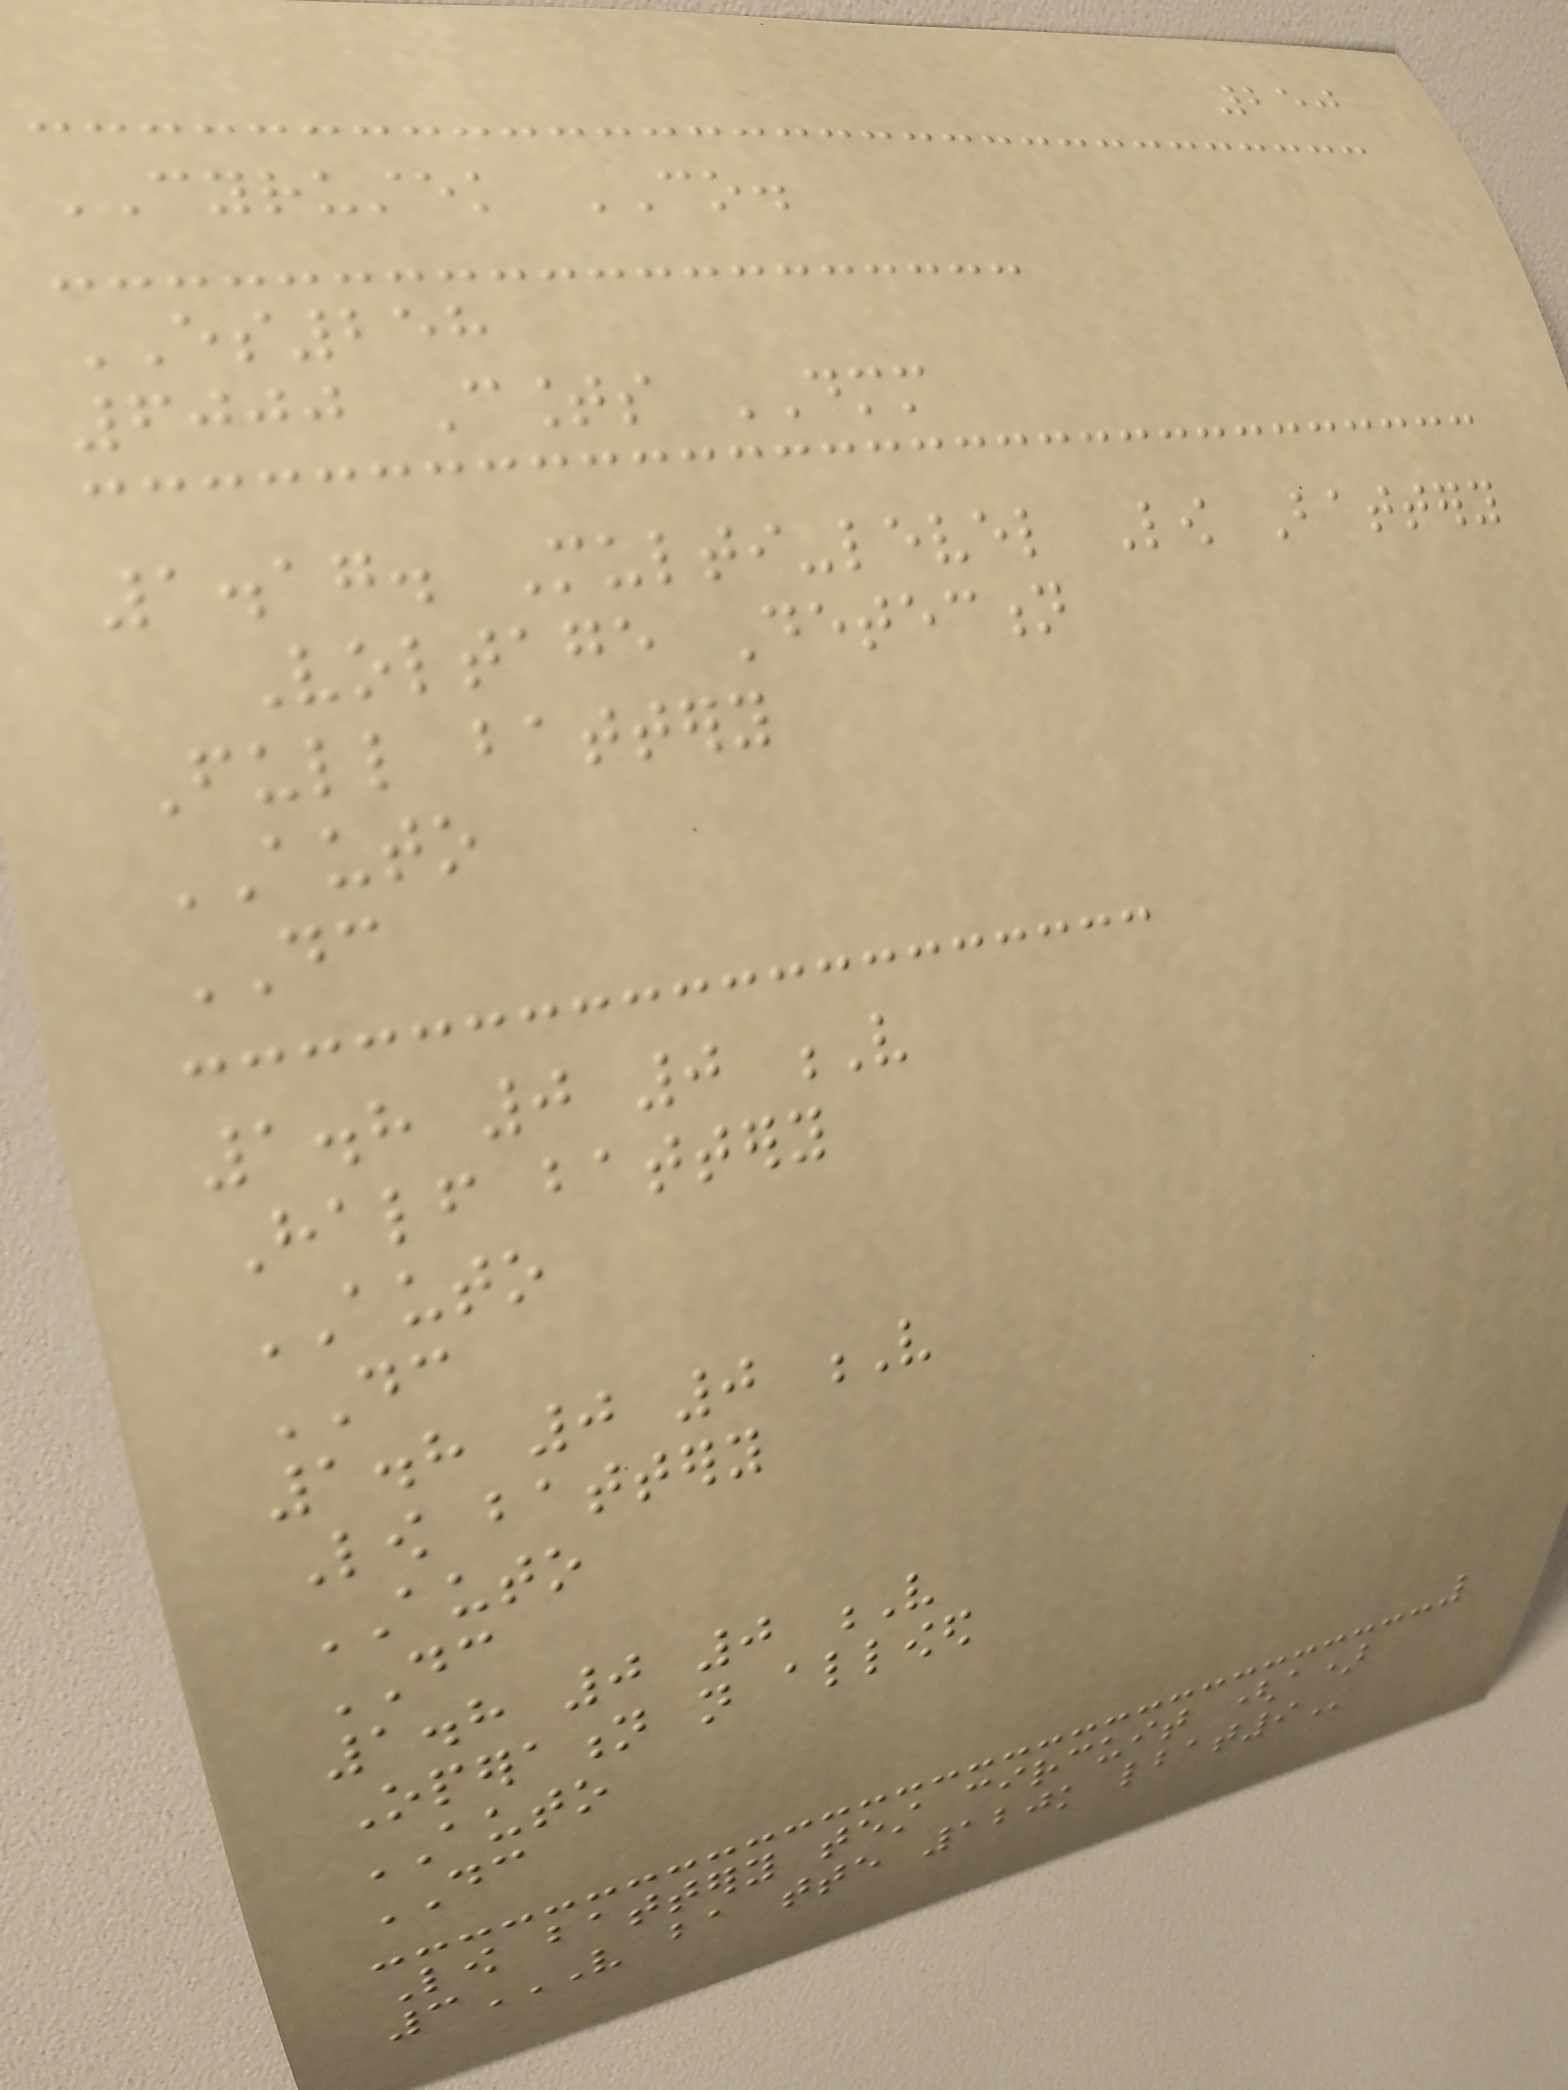250
CYRUSTEK CO.
ES258
6000 Counts DMM
1.17. Multi-level Low Battery
Voltage Detection
Full battery
AUTO
DC
1.8 0 0 V
Half battery
AUTO
DC
1.8 0 0 V
Low battery
AUTO
DC
1.8 0 0 V
Operation not allowed
AUTO
DC
Low battery test circuit (a)
3V BA TTE 120K LBAT9
